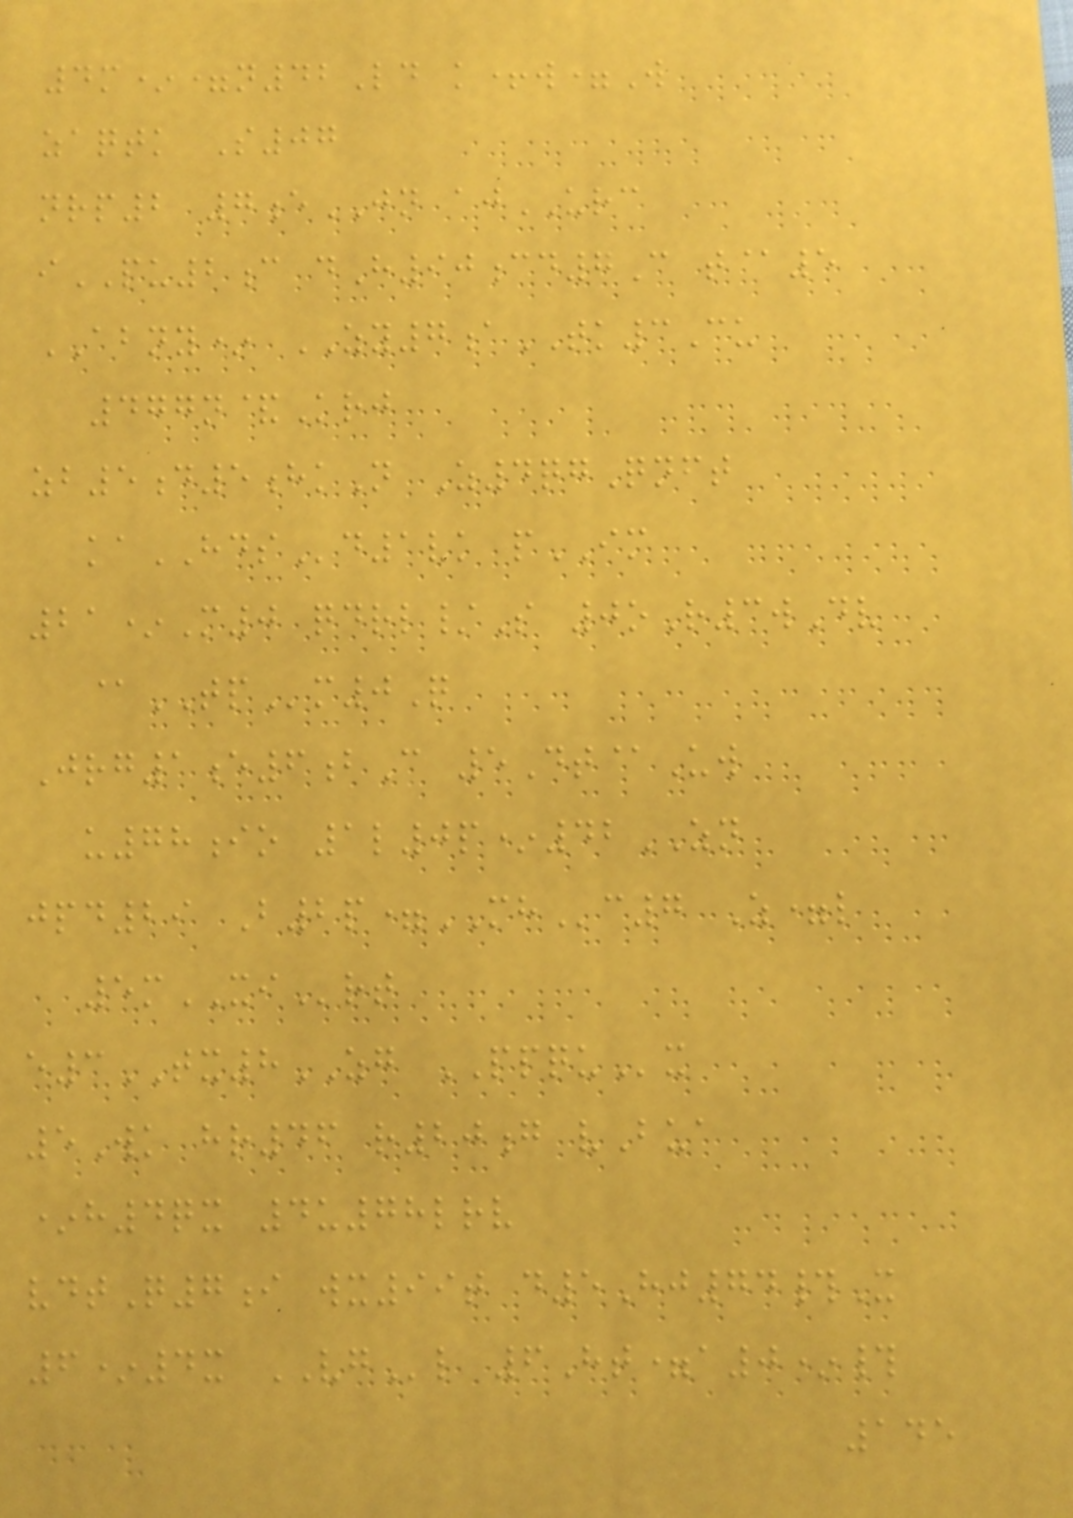4m*=n42Ld k+w=W
zaqtk S07
nrp2 7eJN ajURC
iPU2c dH90cd7C t@5
ABNY* ZY7aTK3Cu
477n&Krj
zb5d5hkN Z4qgQnft
kaHDSd1vk pIM
21*M0 qdrl/S 0oR3wDv
@TPm0Q
Jrg1e6bC 5Dt@Uw
u78io 1l0p*42ZN
jpd29 B2p=MHc7 Z=l
5mXIrt
e3TX8ZG PPQUx
5Wk hr46 r20g vBua
*h4qx 4u78lrv
vdtQ7i wx99t d5Hj74#X
6*4x VGl 6Ht=a0*#
145
